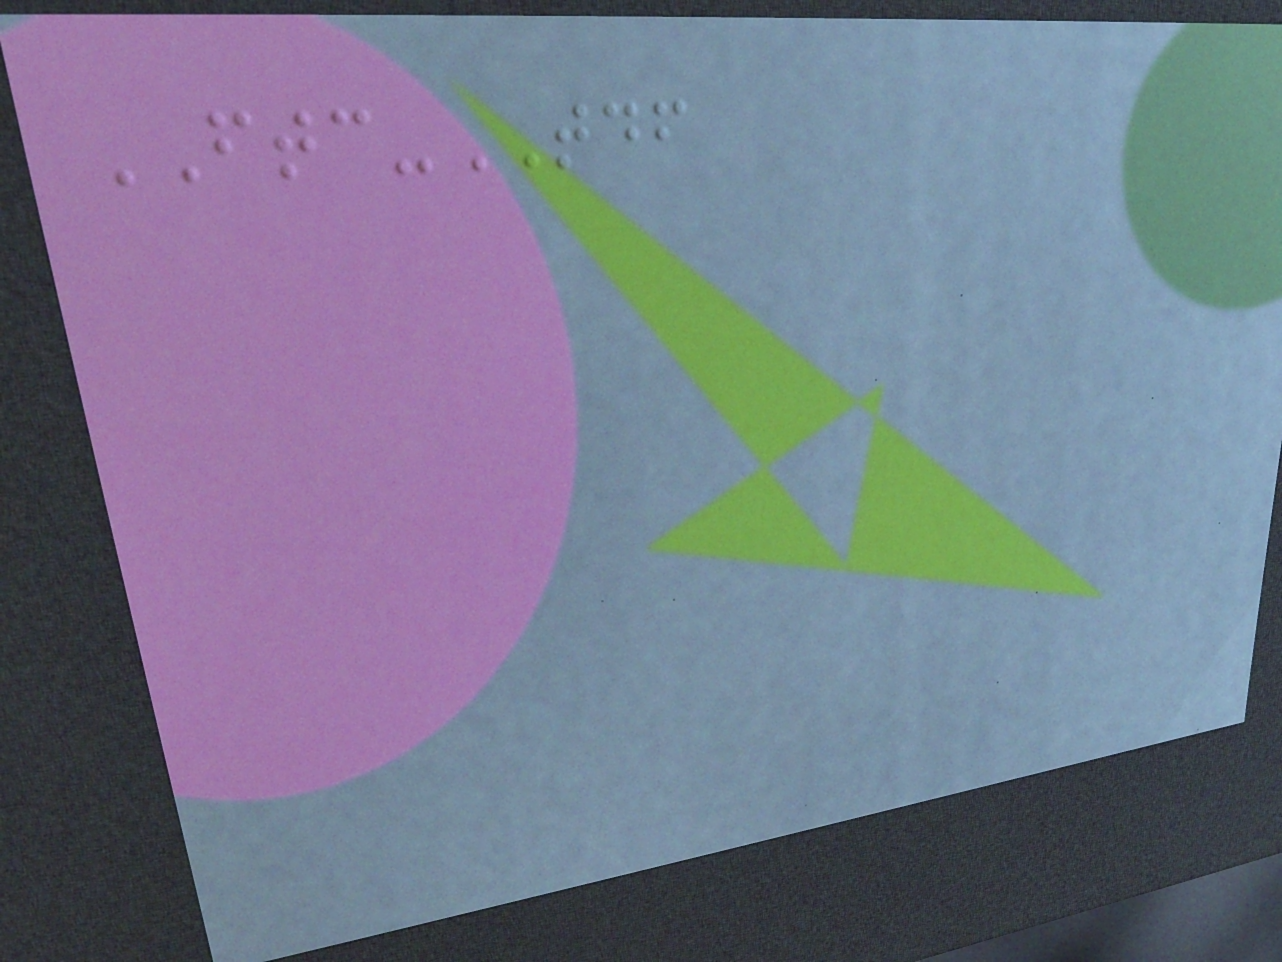FTC-TDF
